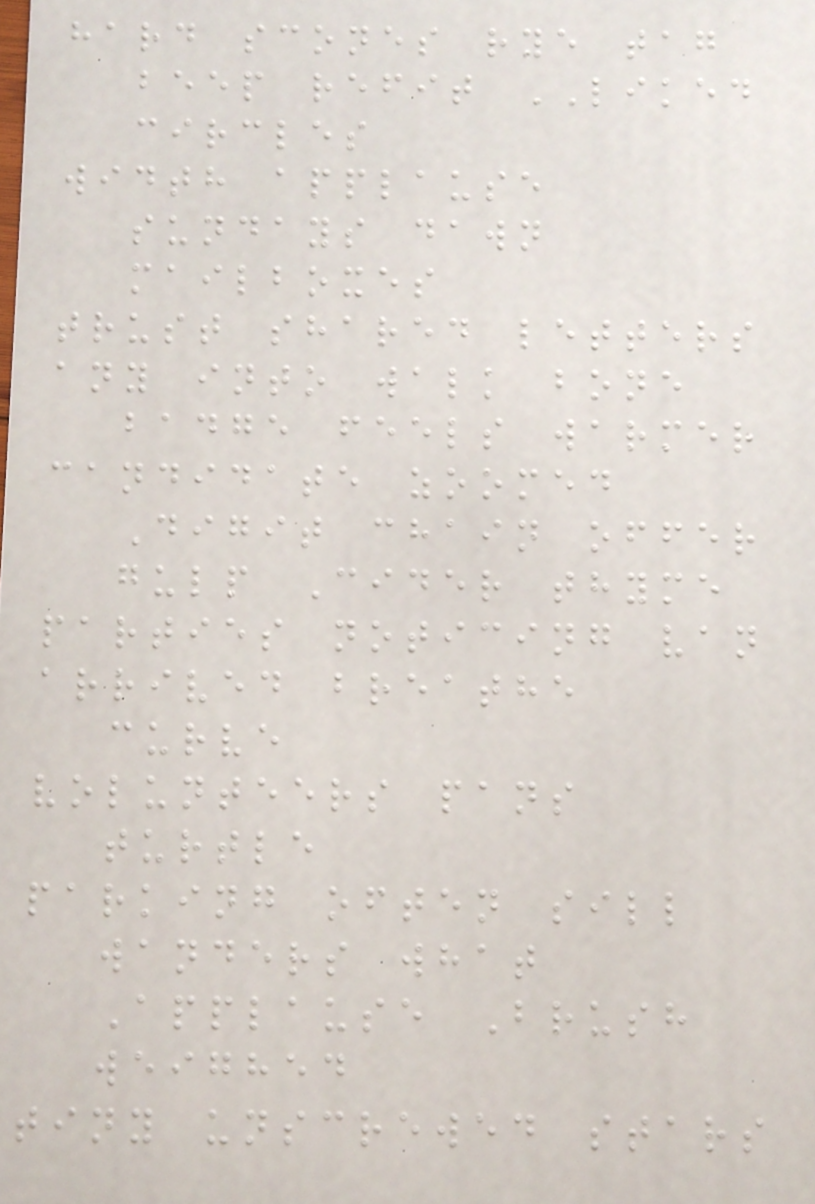hard scones rye tag
beep refit LIKED
circles
width applause
sundays dawn
mailboxes
trust shared letters
any into walk bone
badge feels warmer
candidate zoomed
Digit chain offer
gulp Cider thyme
parties noticing van
arrived breathe
curve
volunteers pans
turtle
parking often sill
wanders what
Applause Brush
weighed
tiny unscrewed stars
